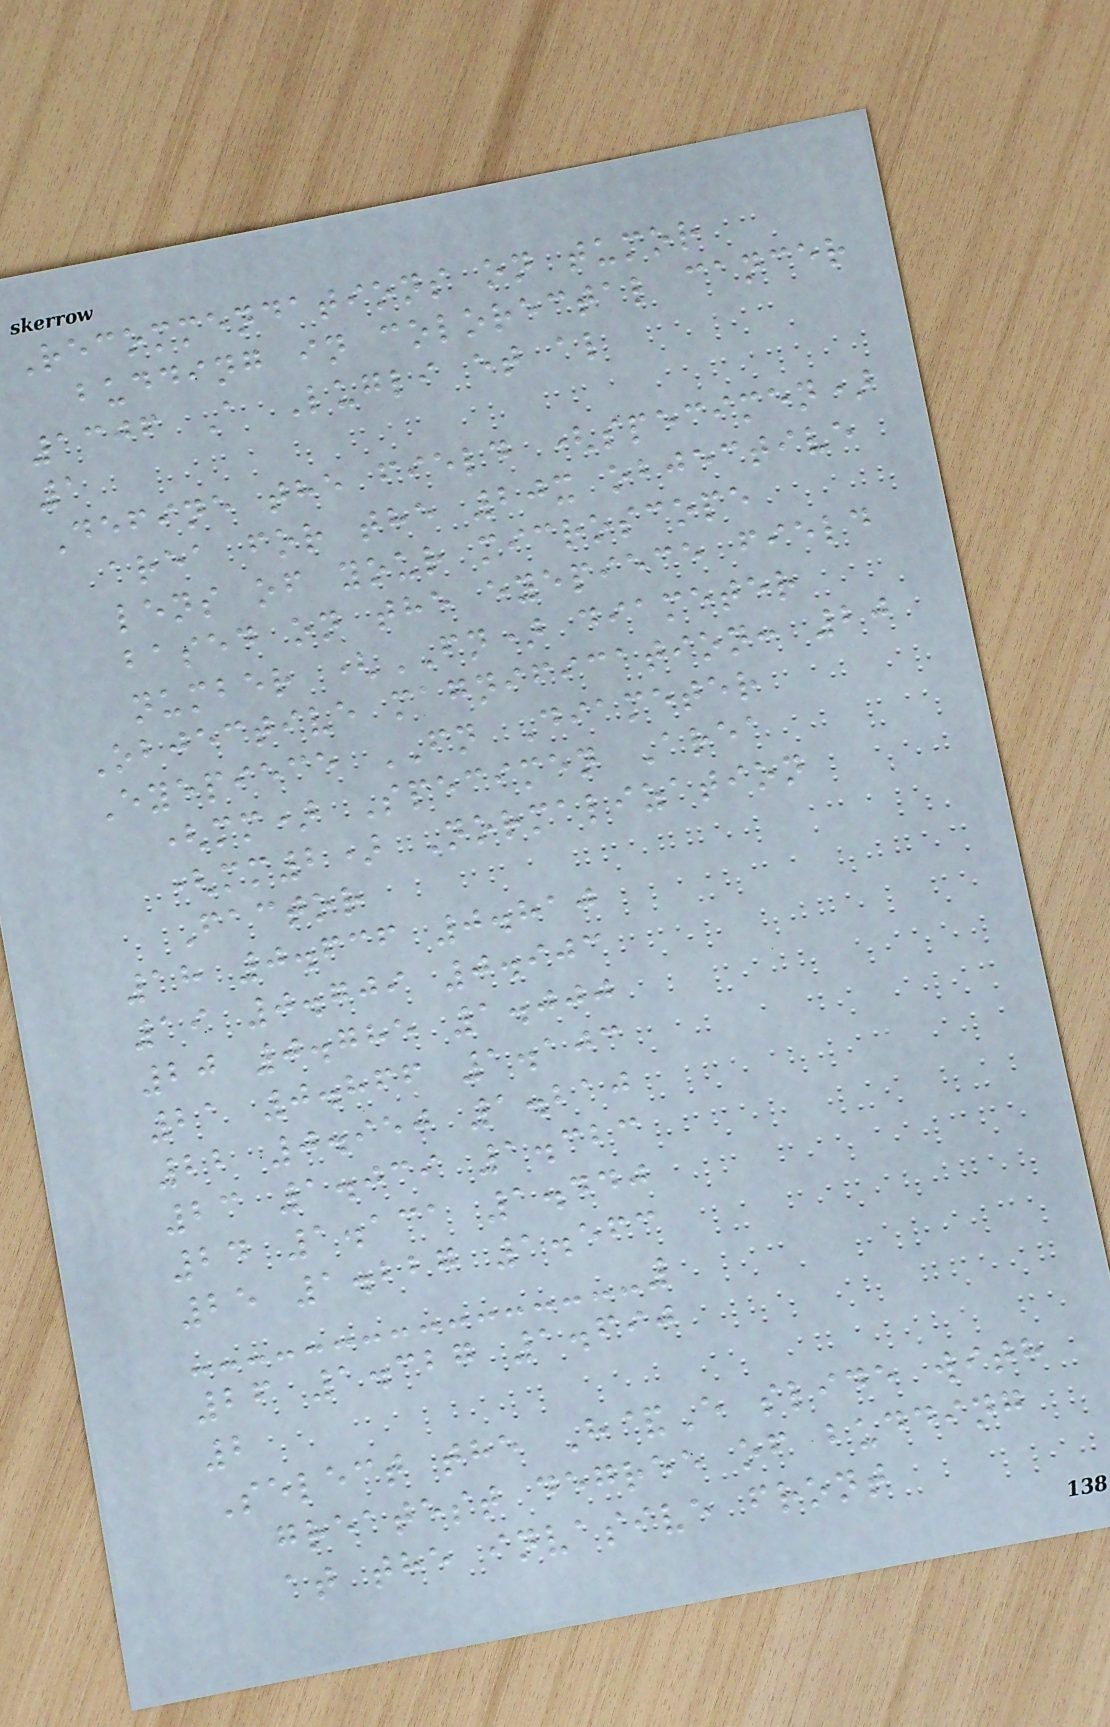Recommendations on tumor
budding in colorectal cancer
1306 A Lugli et al
1
Define the field (specimen)
area for the 20x objective
lens of your microscope
based on the eyepiece field
number (FN) diameter
Objective magnification: 20
Eyepiece FN Diameter
(mm) Specimen Area
(mm2) Normalization
Factor
18 0.636 0.810
19 0.709 0.903
20 0.785 1.000
21 0.866 1.103
22 0.950 1.210
23 1.039 1.323
24 1.131 1.440
25 1.227 1.563
26 1.327 1.690
2
Select the H&E slide with
greatest degree of budding
at the invasive front
